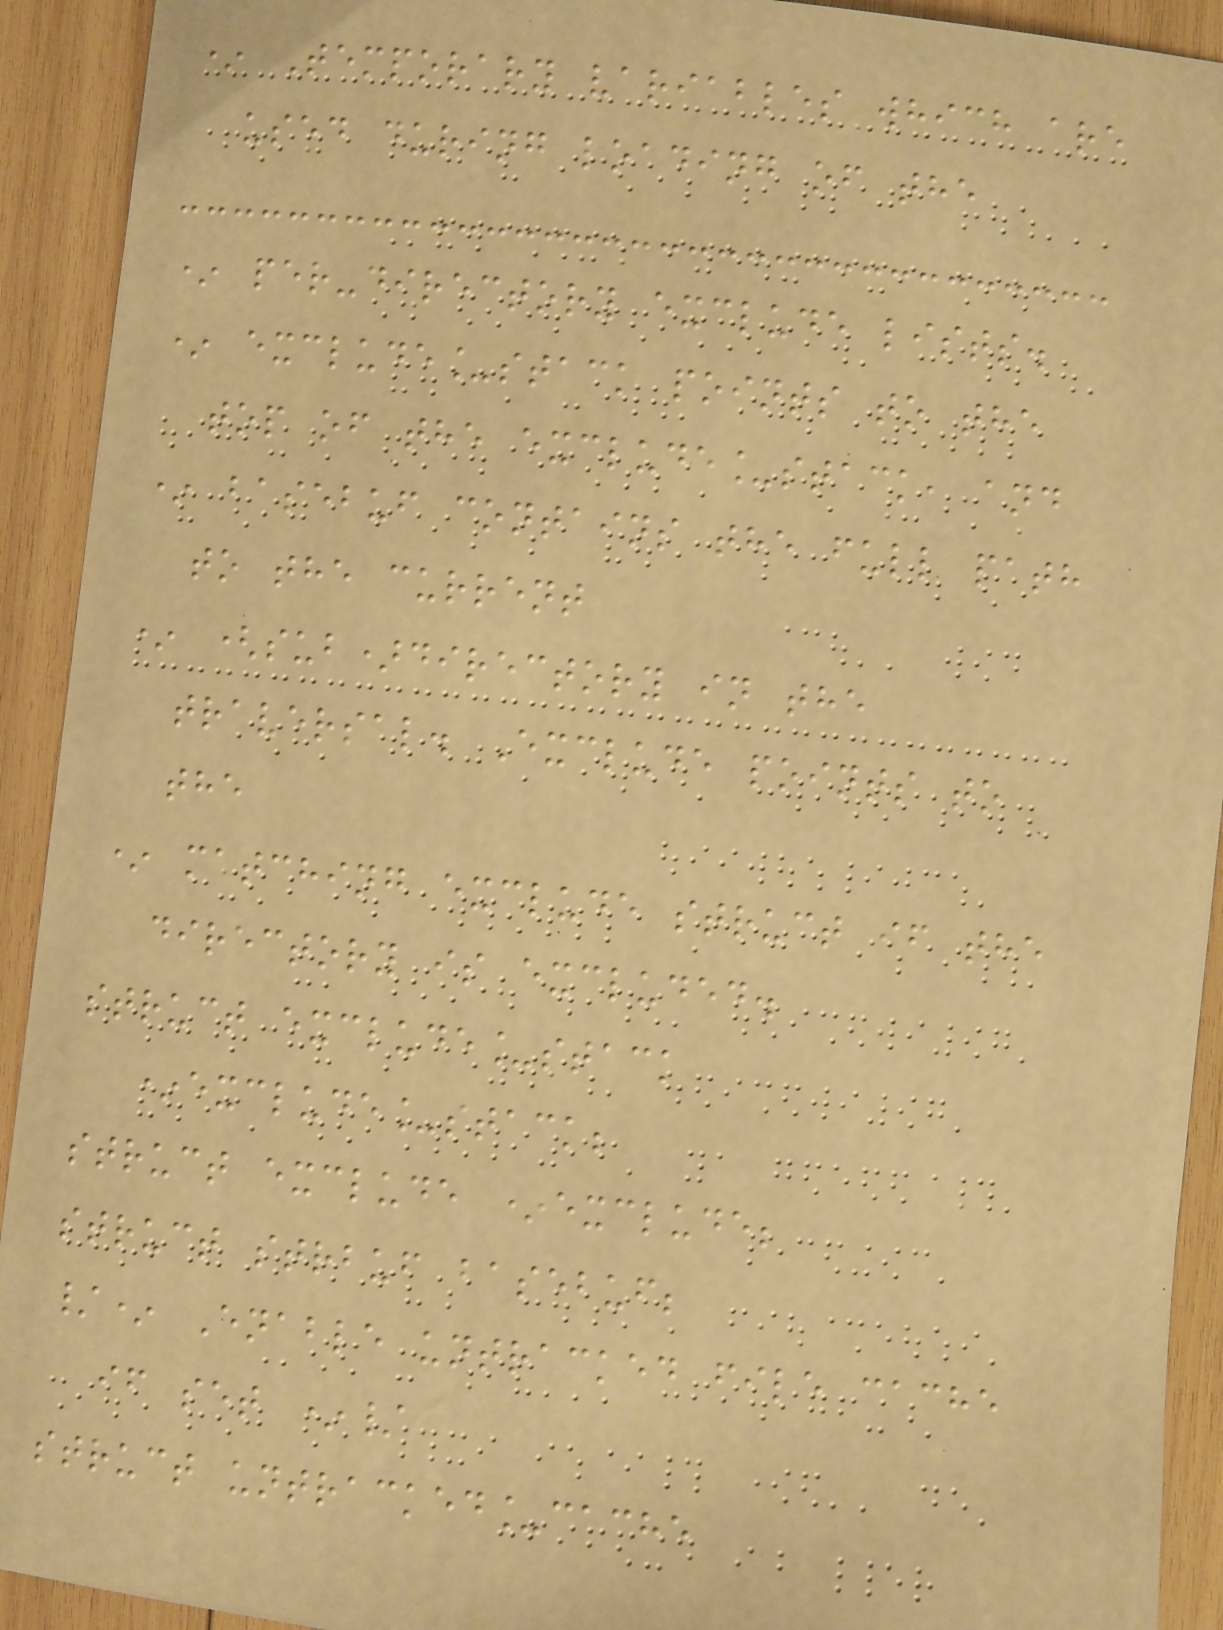* Temporary variables which are
used during loading of the
* per-directory exclude lists.
* exclude_stack points to the
top of the exclude_stack, and
* basebuf contains the full path
to the current
* (sub)directory in the
traversal. Exclude points to
the
* matching exclude struct if the
directory is excluded.
struct exclude_stack
*exclude_stack;
struct exclude *exclude;
struct strbuf basebuf;
/* Enable untracked file cache
if set */
struct untracked_cache
